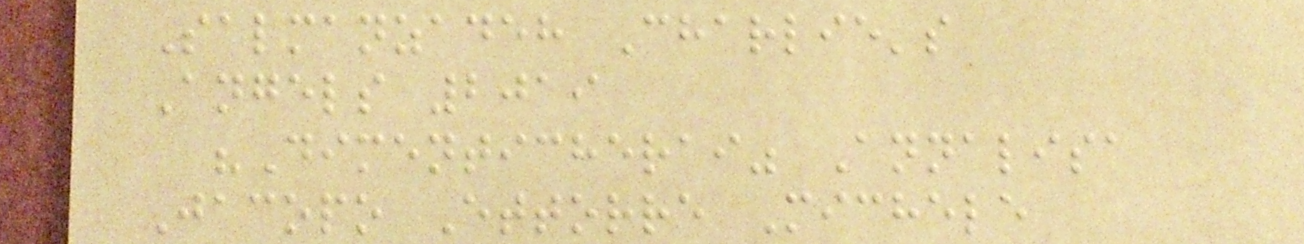Salmanzadeh Charlie's
Angels 2019
"Dimenticherai" Annalisa
Jacopo Ettorre Michele
